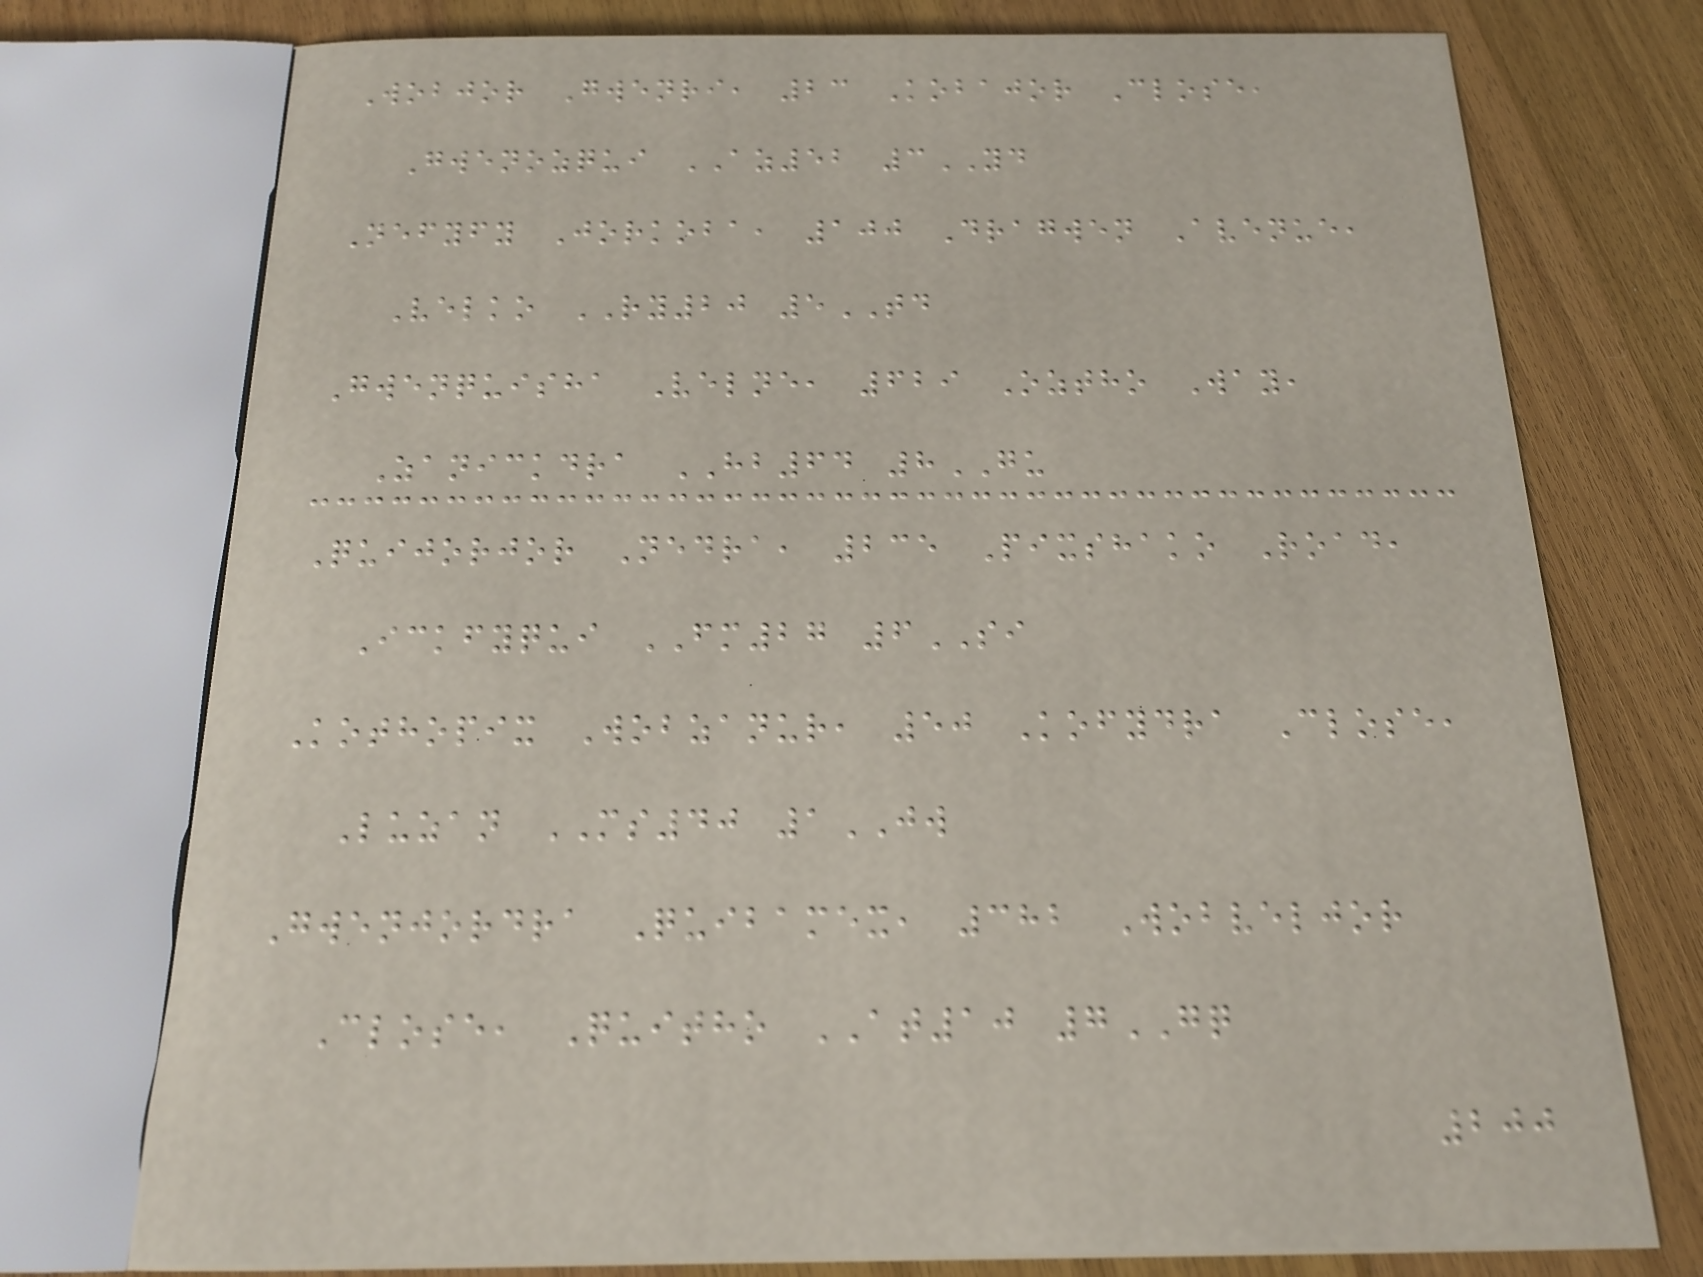Wobjor Gwenri, 23 Kobajor Close,
Gwenozqui AZ52 3YD
Nefyfy Jorkoba, 100 Dragwen Avenue,
Velko RY20 5TD
Gwenquisha Velne, 629 Oztho Way,
Zanickdra HB64 8GU
Quijorjor Nedra, 235 Pixshako Road,
Ickfyqui FM27 6SI
Kothopix Wobzanur, 50 Kofydra Close,
Luzan MS40 1JW
Gwenjordra Quibamex, 382 Wobveljor
Close, Quitho AT10 7GQ
200
